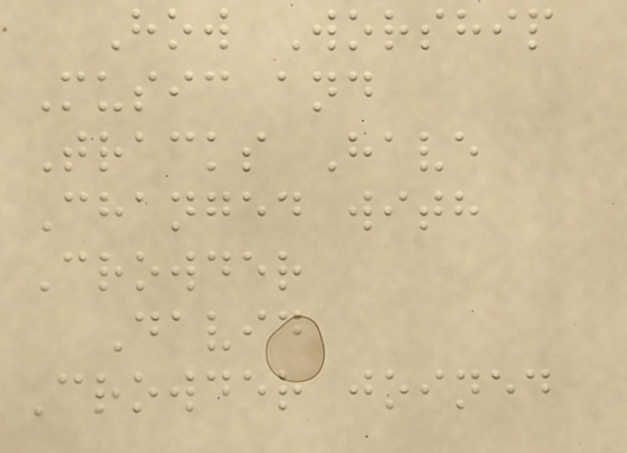How Worship
Music and
Tracks Have
Changed with
Crowder
David
Crowder joined
